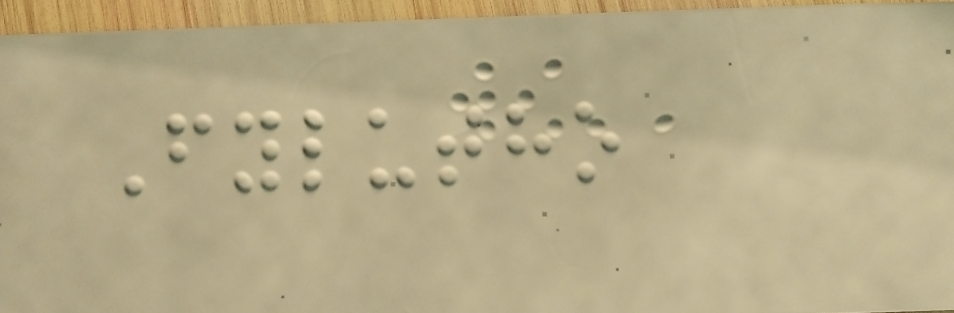Fylutho
